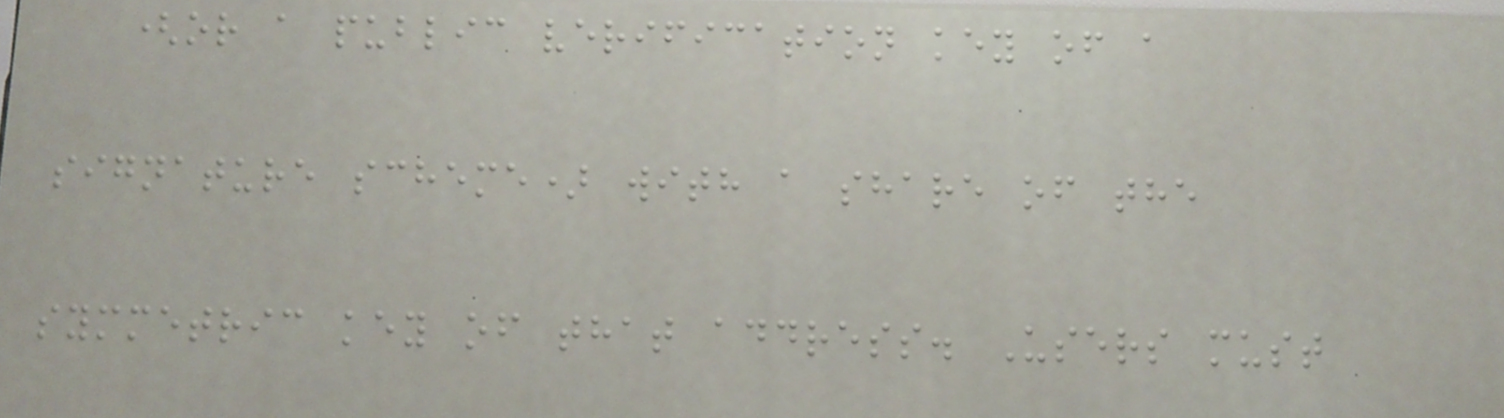(or a public verification key of a
signature scheme) with a share of the
symmetric key of that address. Users must
